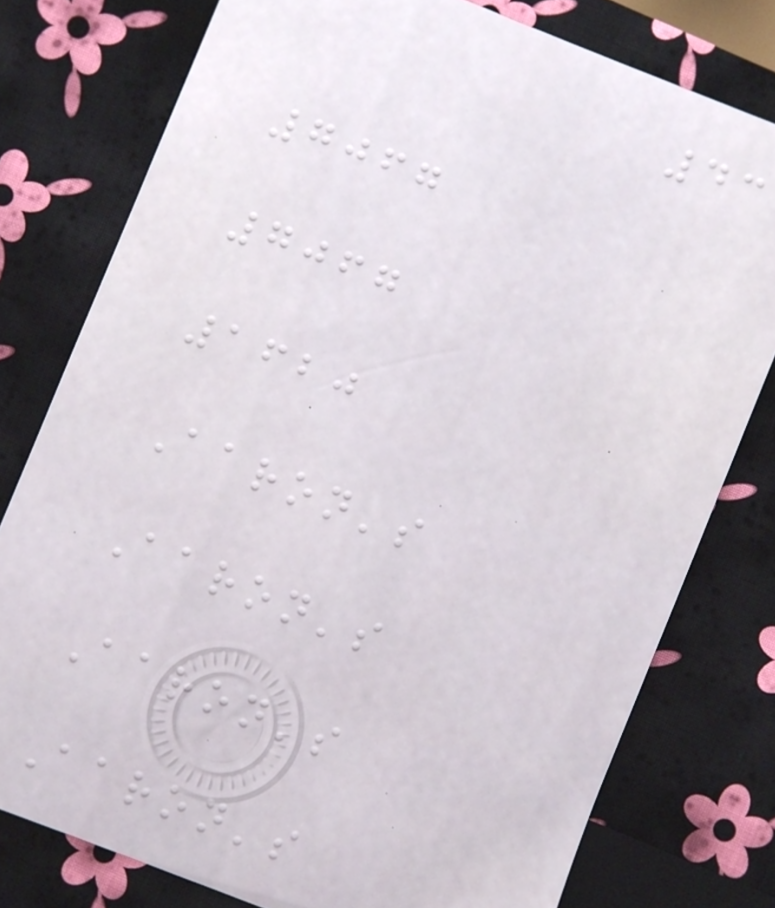43
7067
7067
1620
Aaron's
Aaron's
Aaron's
Aaron's
